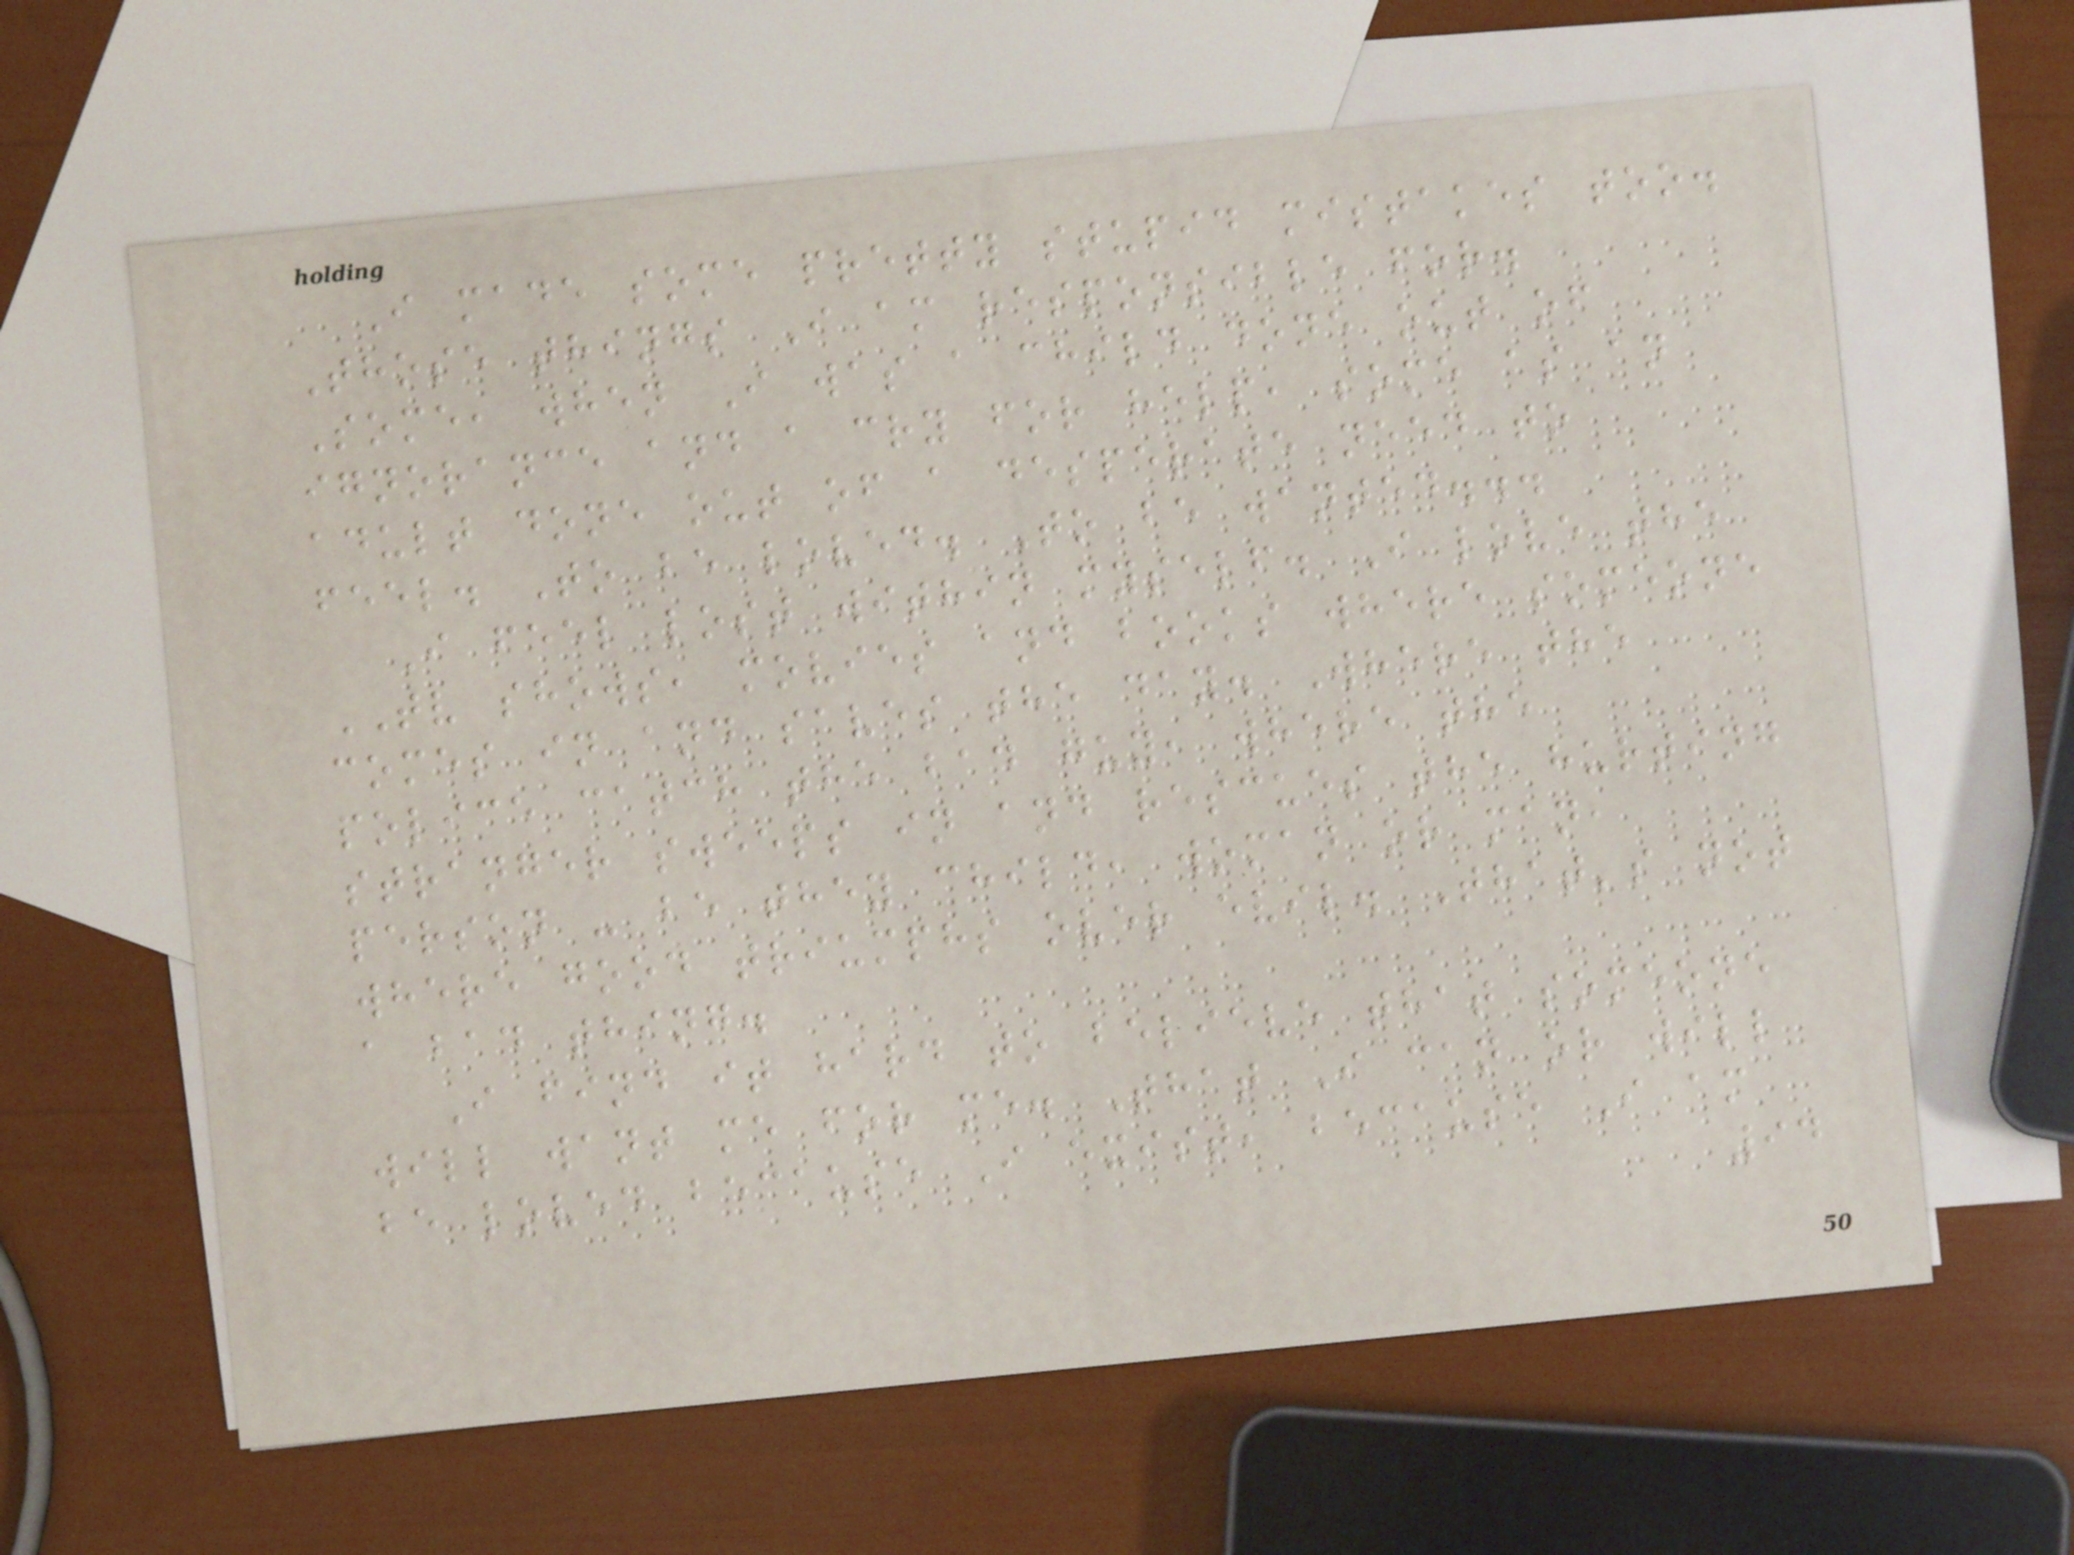I made some pretty stupid mistakes too.
Those things I am responsible for.
Some, when I was a child done out of
ignorance and a cry for help, some as an
adult done out of a desperate need to
feel. To be loved. To be wanted...
I feel lost within myself. I love the
TV shows, movies and books where someone
comes in and saves the day. Where the
police catch the bad guy, where the
stranger sweeps in and rescues the hurting
person - be they child, woman or man,
where good triumphs over evil. That's not
a bad thing.
I find it hard to believe that someone
will want me for me. That I can or will
be loved because I exist, because I am
94
